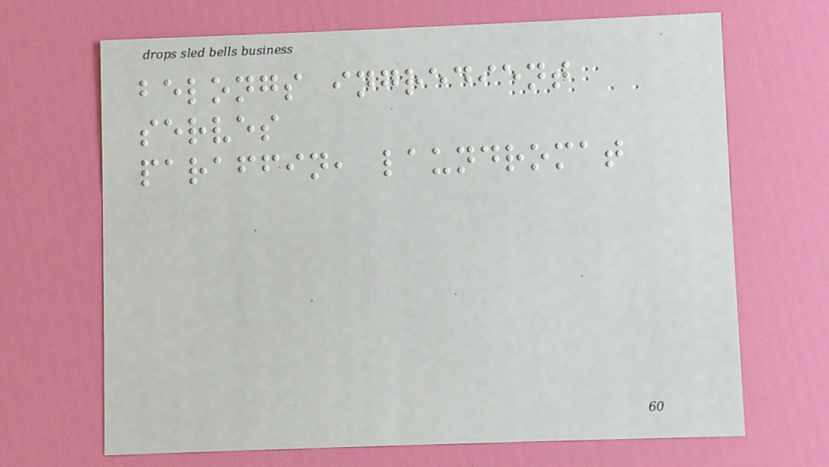belongs ingredient
serves
paraffin, laundromat
